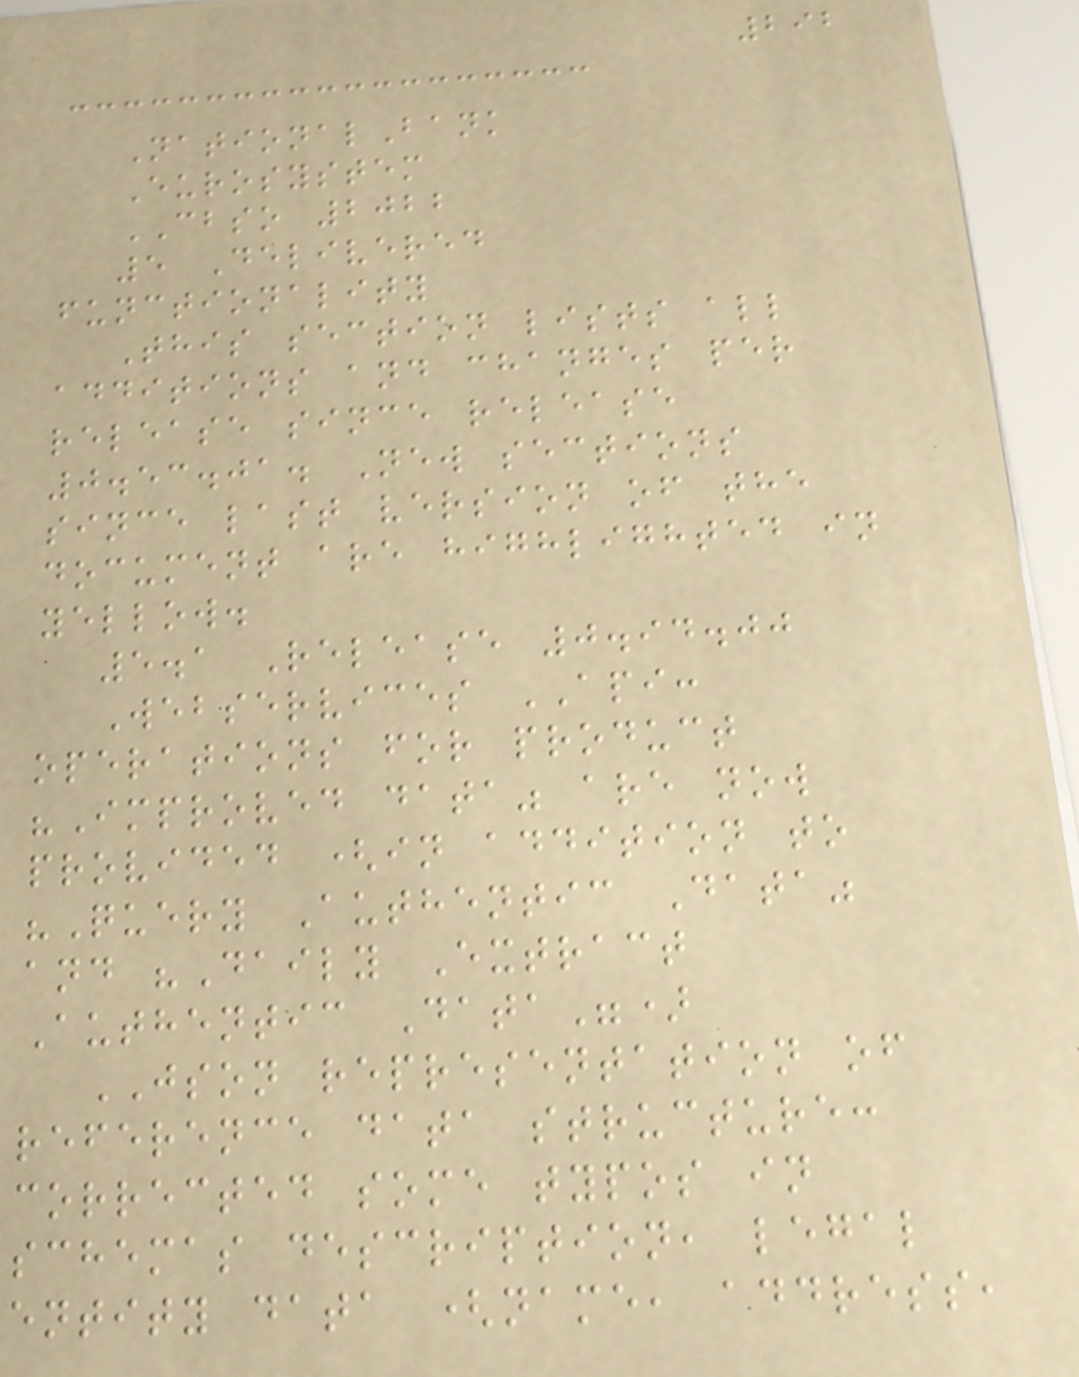292
NationalBank
Eurosystem
CBSO 2022
5 Delivered
functionality
This section lists all
additions and changes per
release since release
0.53.01. New sections
since last version of the
document are highlighted in
yellow.
5.1 Release 0.94.00
Webservices API:
operations for product
"Improved data" are now
provided (in addition to
"Query Authentic Data"
and "Daily Extract
Authentic Data")
JSON representation of
reference data structure:
corrected some typos in
schemas description, legal
entity data (name, address,
